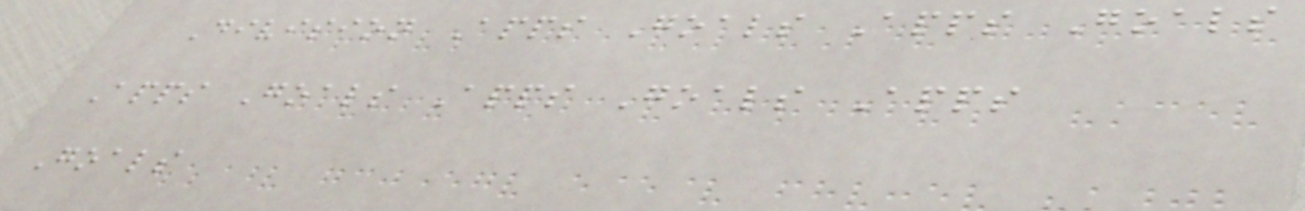Division Apps Goals Apps Goals
Apps Goals Apps Goals Apps
Goals
